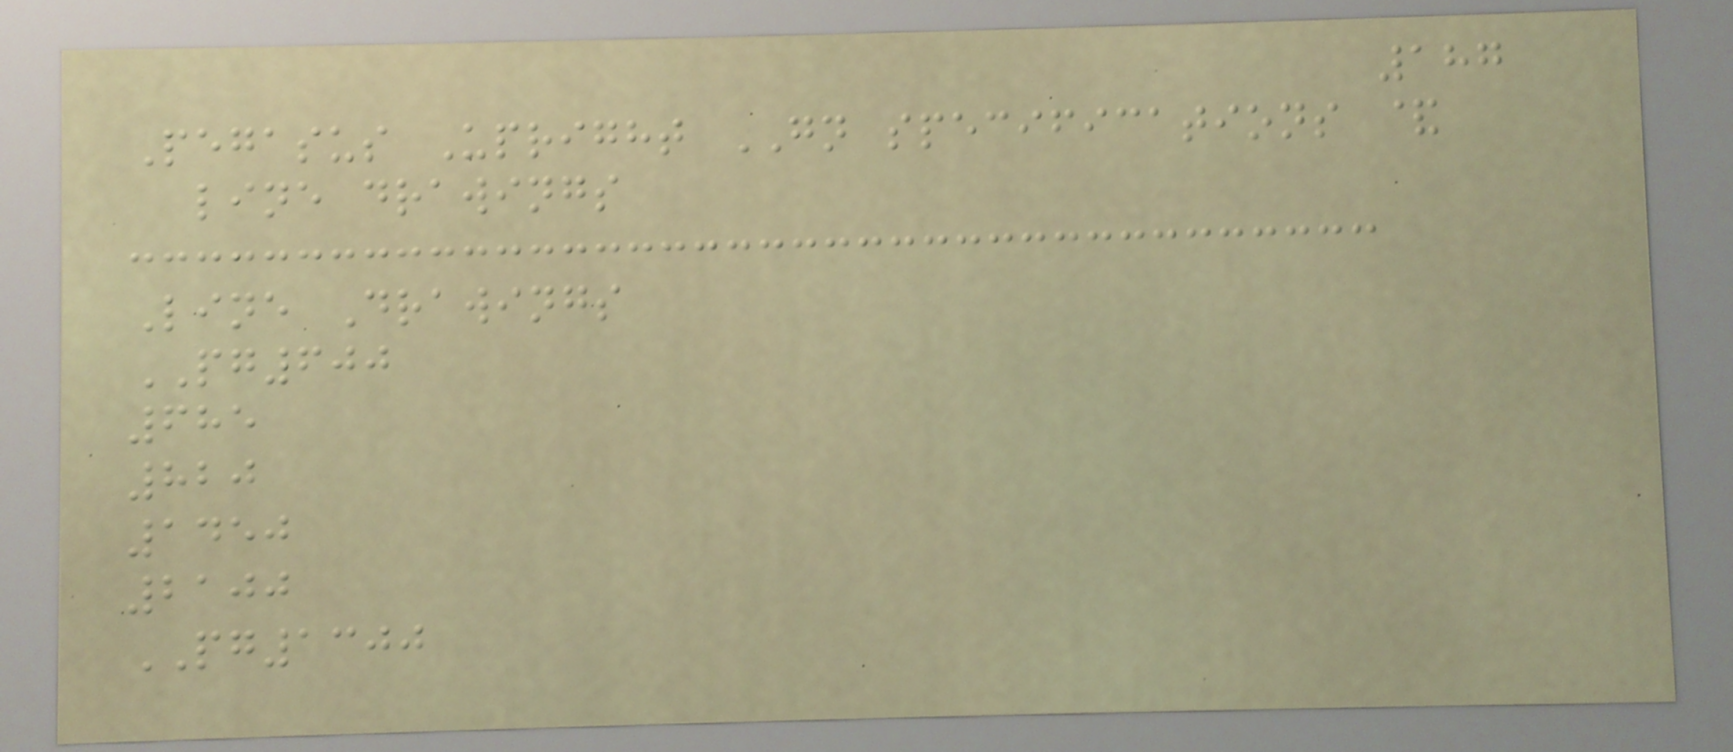187
Pegasus Upright GN specifications &
line drawings
Line Drawings
PG600
685
820
1450
2100
PG1300
